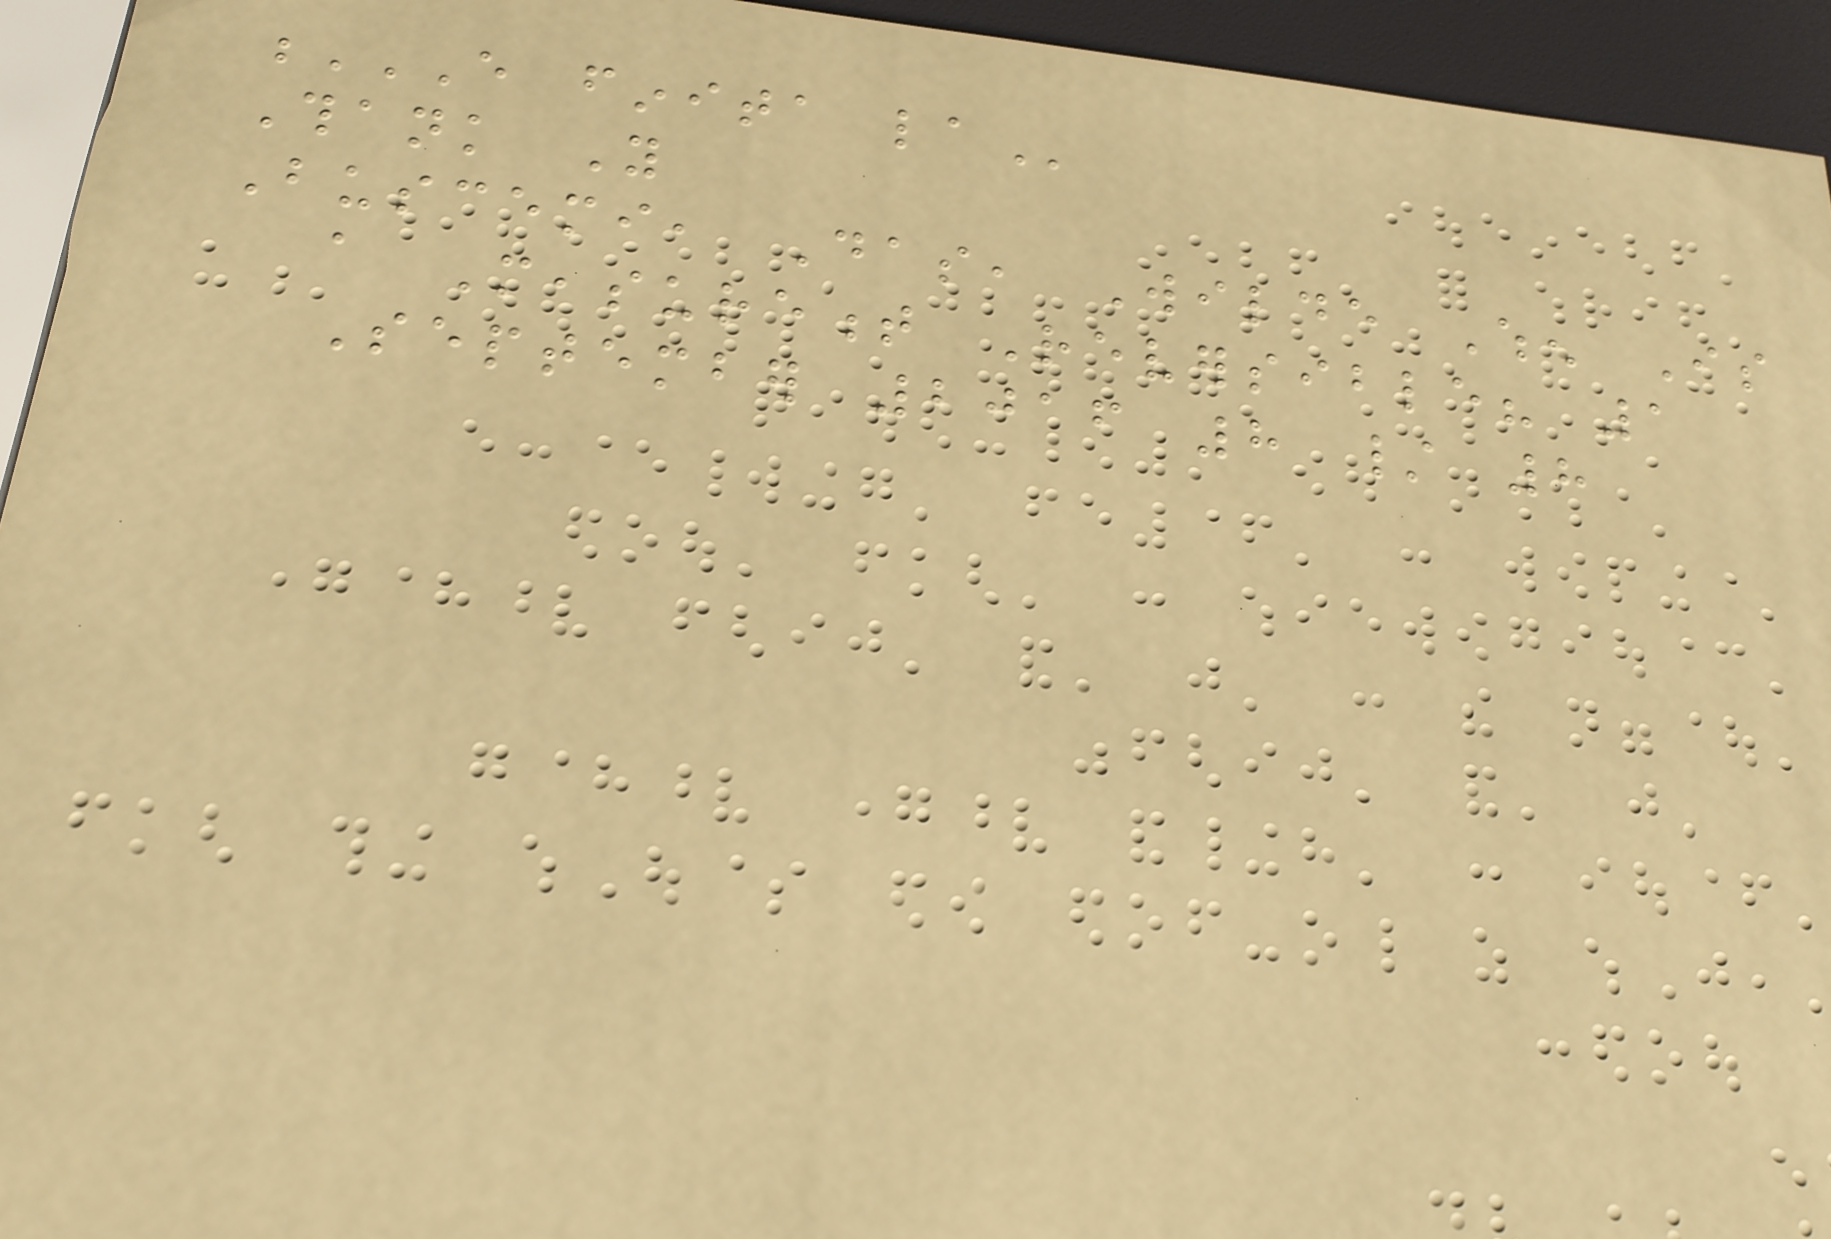E FINITA LA
Thank You
Buscemi, Das, Wilde When Is
a Measurement Reversible? 1
September 2016 8 / 8
